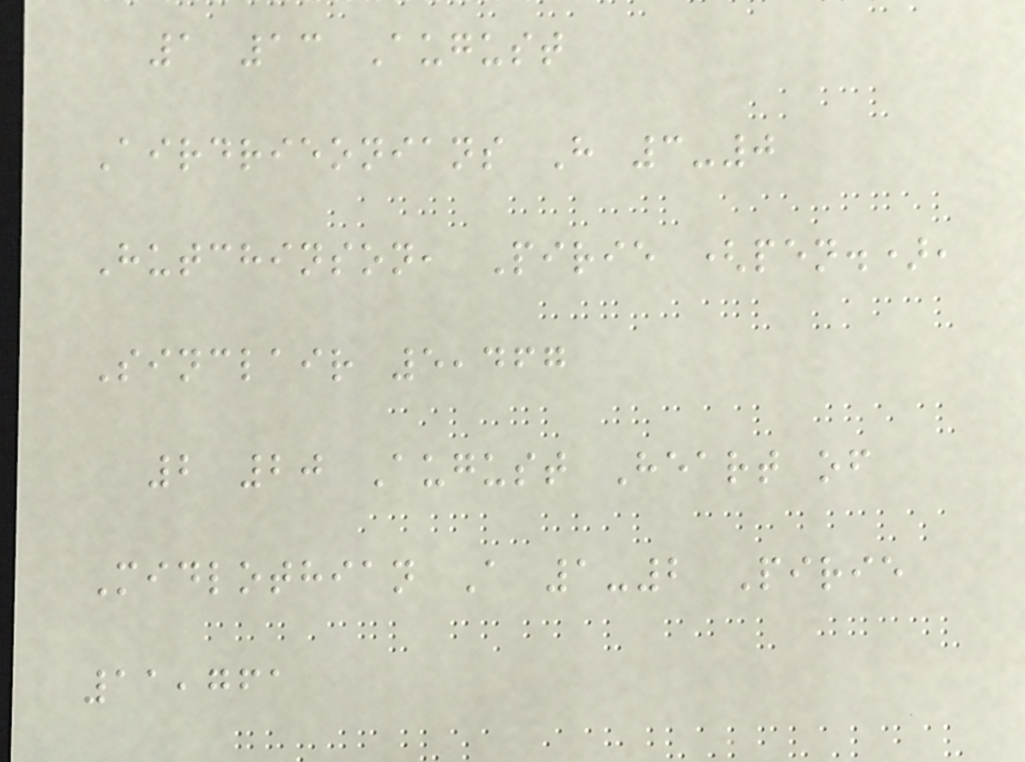1 13 August
Airdrieonians H 3-0
Hutchinson, Pirie (pen.),
Sinclair 5,467
2 20 August Heart of
Midlothian A 1-2 Pirie
11,761
